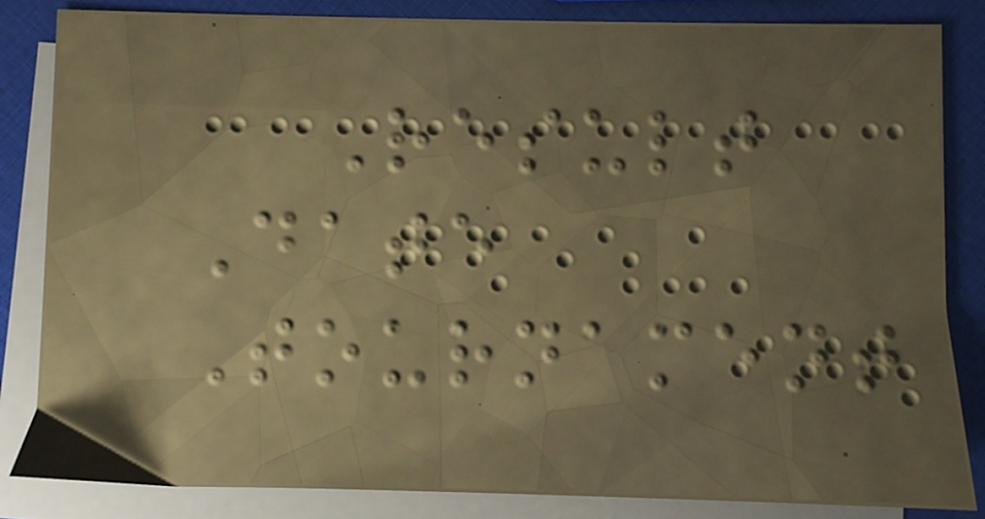Result
Date
Tournament
